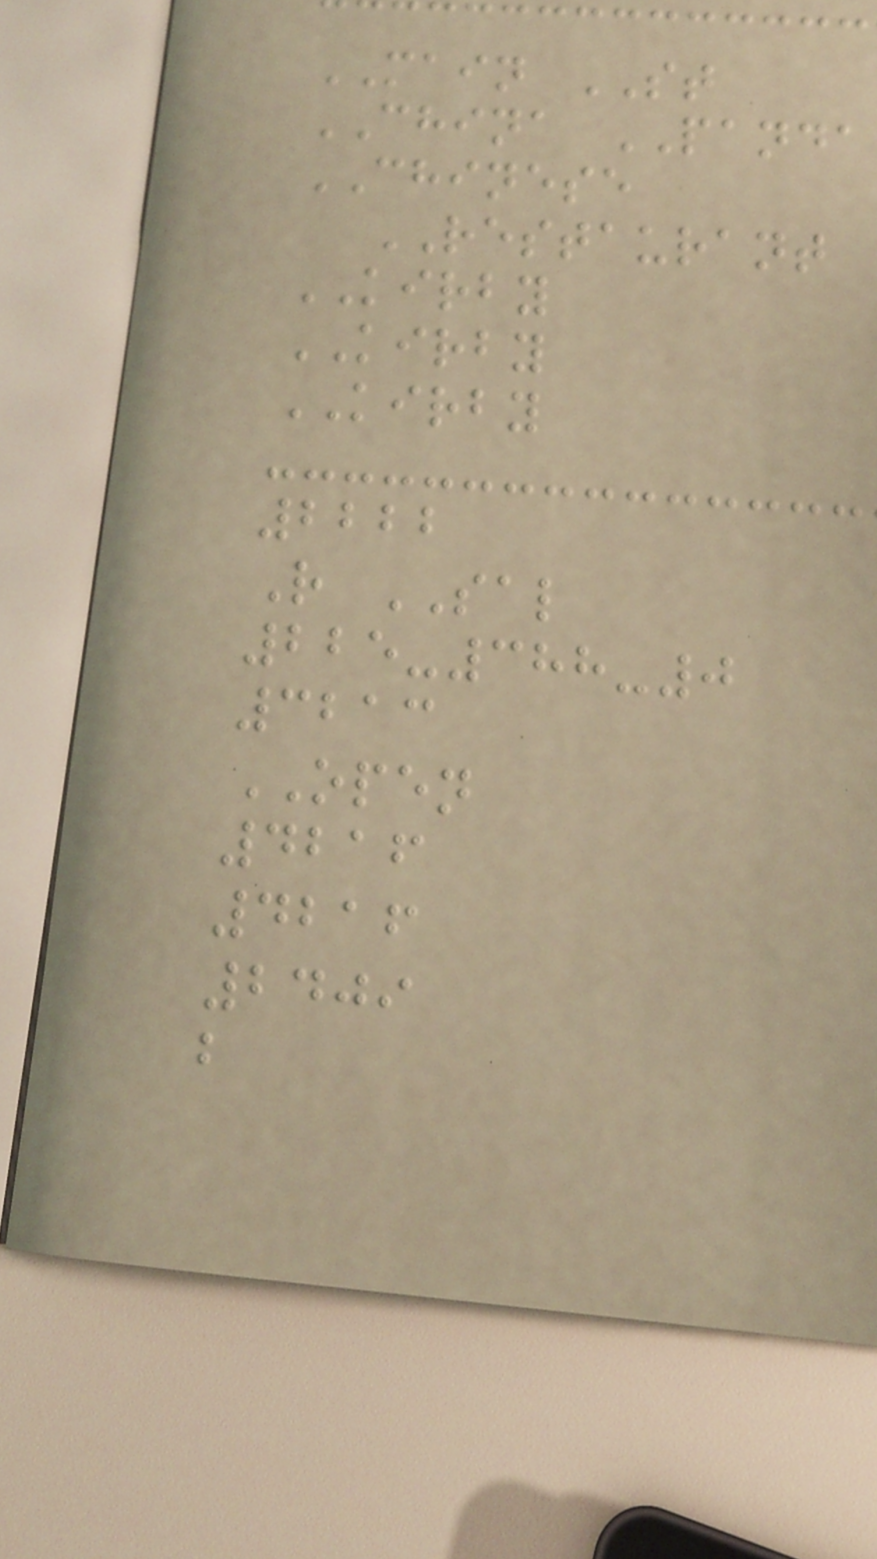MAIN ST
CHINA PANDA
CHINESE
RESTAURANT
KIRBY
KIRBY
KIRBY
2222
R SAL
225-388-0
3213
OPEN
4216
4216
2409
b
